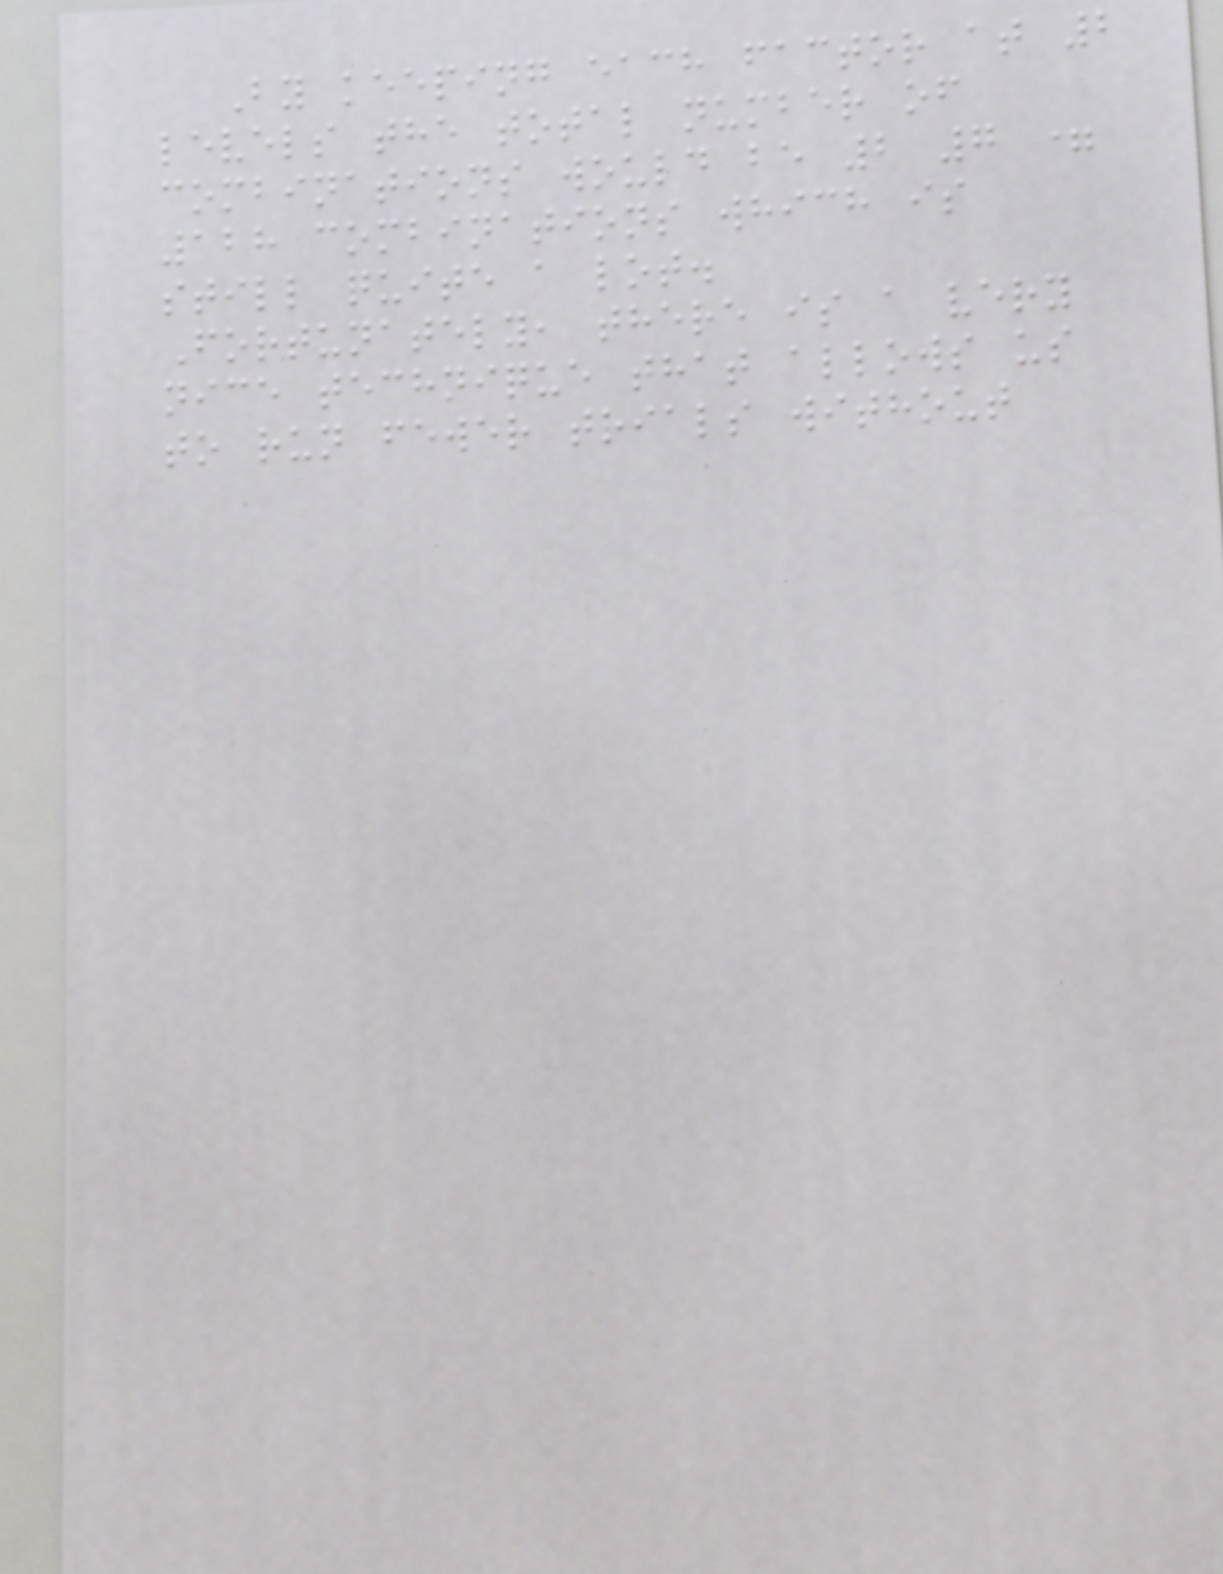By keeping each factor at 2
levels the total number of
combinations would be 2 7 =
128 combinations which is
still quite a lot.
Fortunately, there is a very
nice technique that allows us
to run fewer trials without
